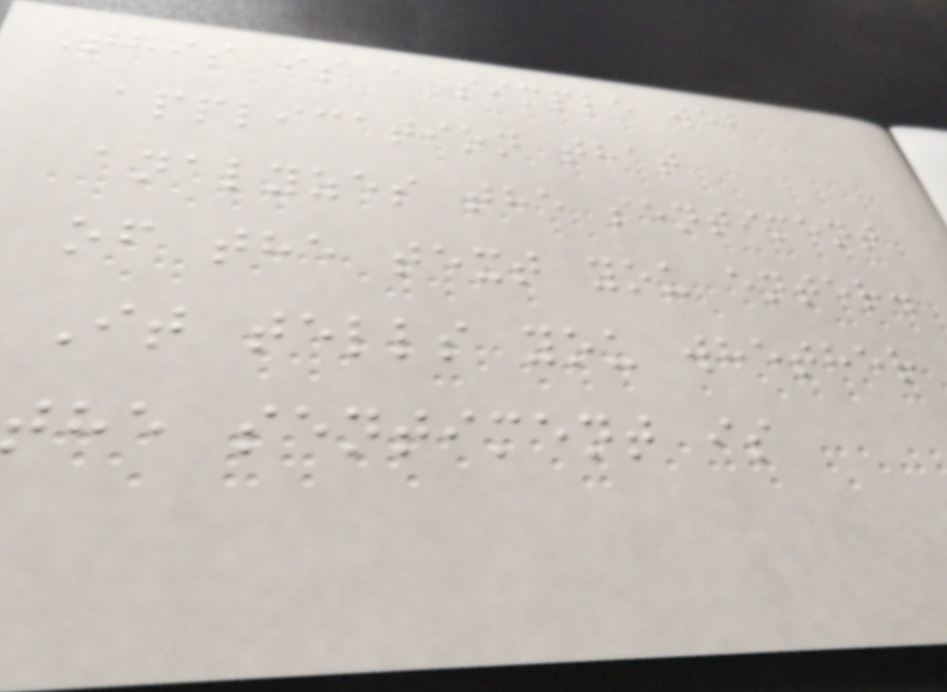This is a simple web
application that
analyzes the sentiment
of the text you enter.
It tells you whether
the sentiment is
